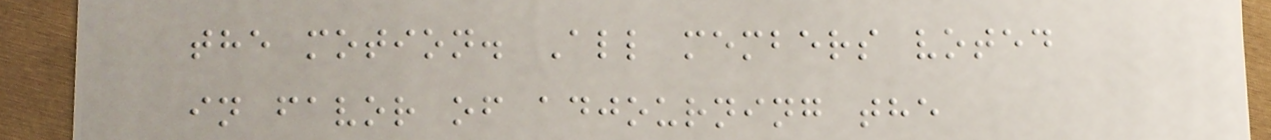the motion. All members voted
in favor of adjourning the
